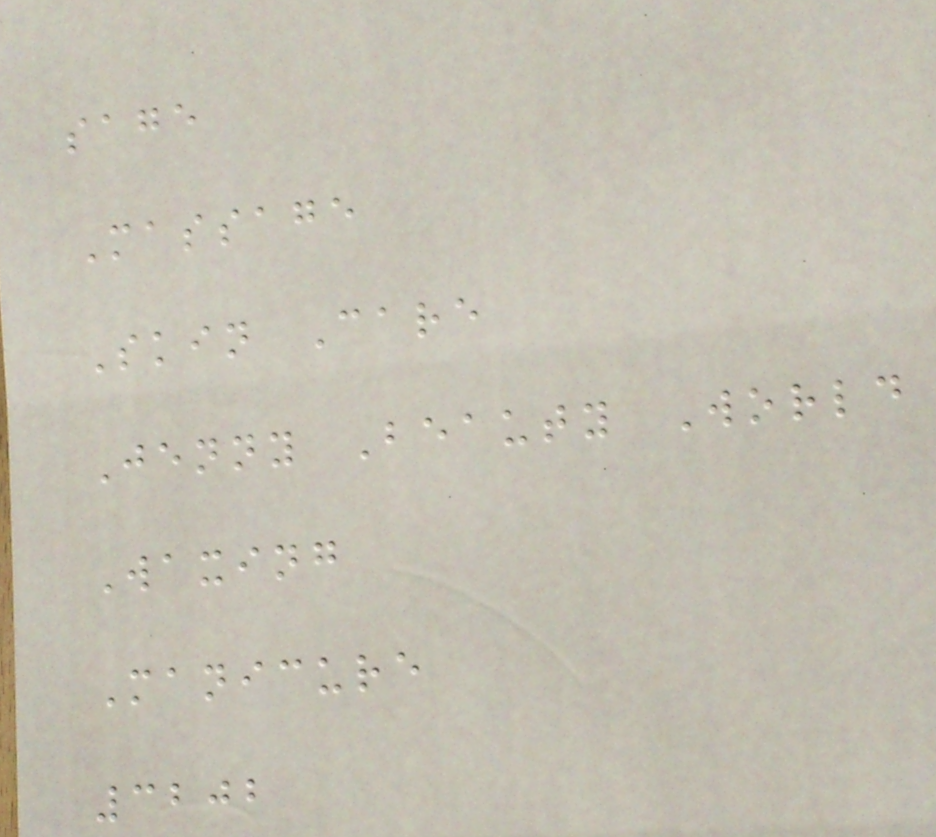sage
Massage
Skin Care
Jenny Beauty World
Waxing
Manicure
3202
